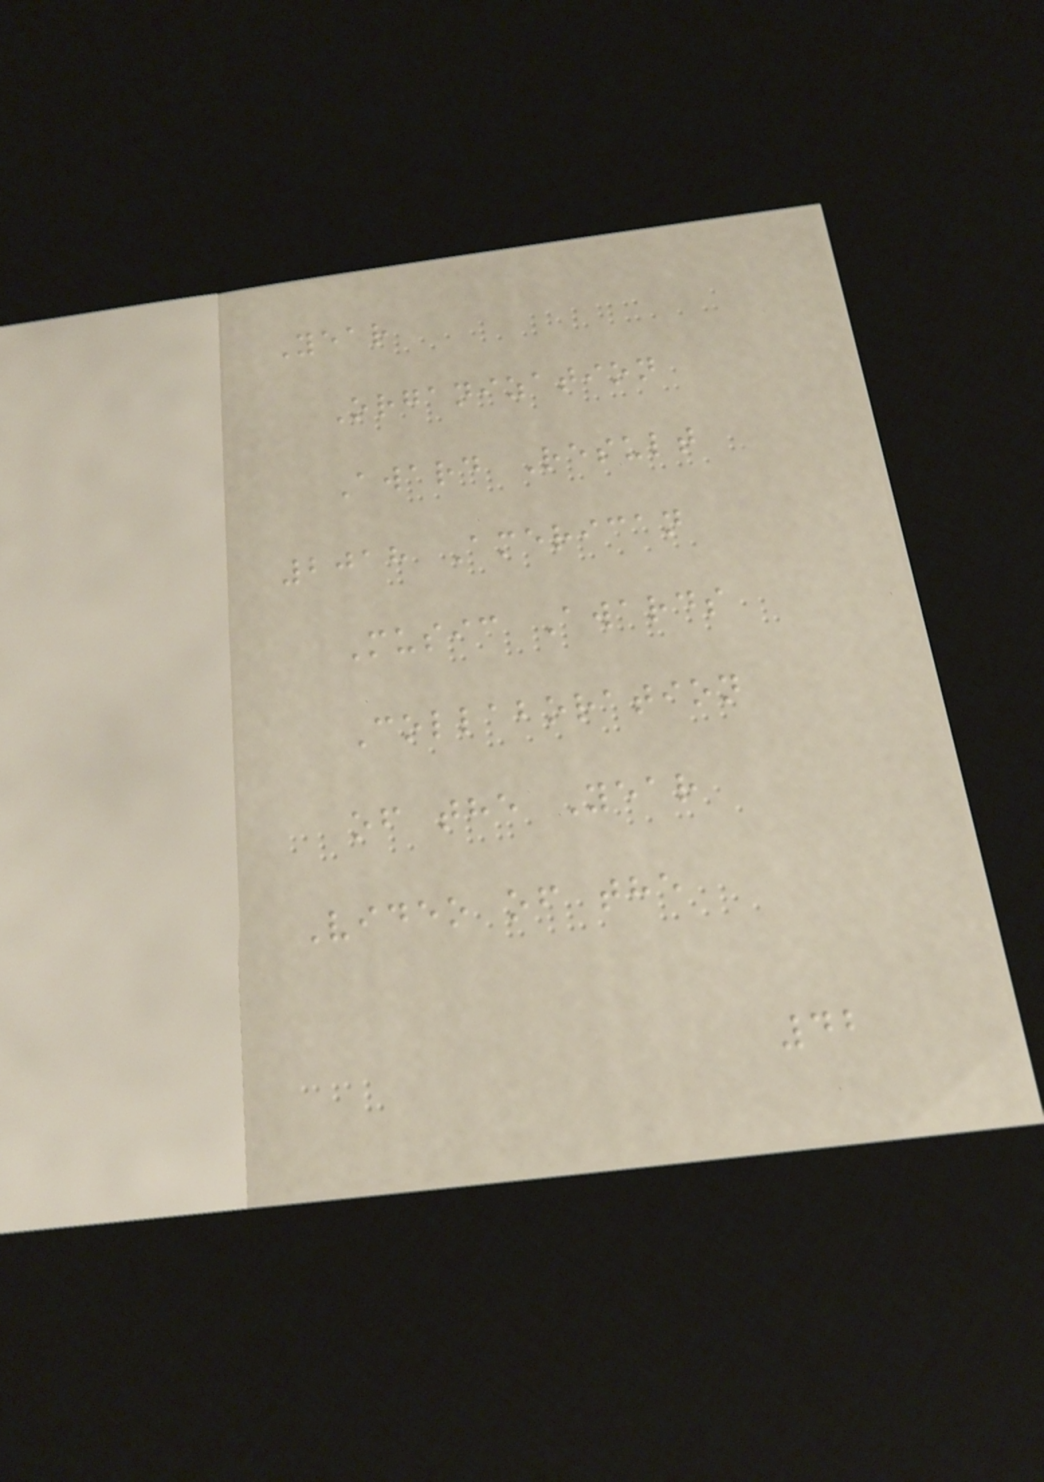Year
Organization
Award Result
2018 American
Music Awards
Collaboration
of the Year
Video of the
42
